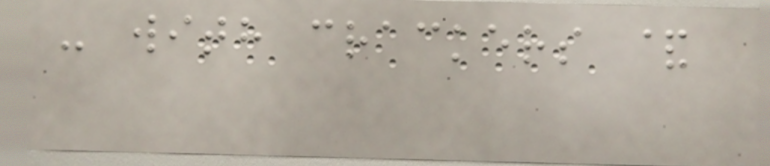- with crackers &
